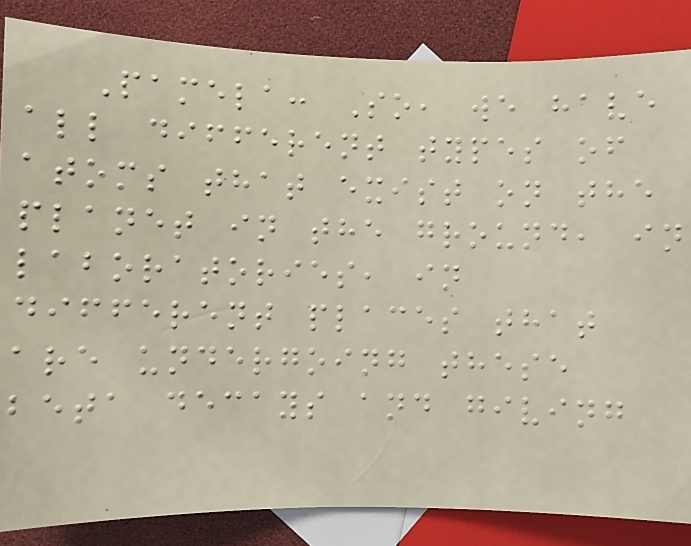Pamela: So, we have
all different types of
atoms that exist on the
planet in the ground, in
laboratories, in
different places that
are undergoing these
beta decays and giving
